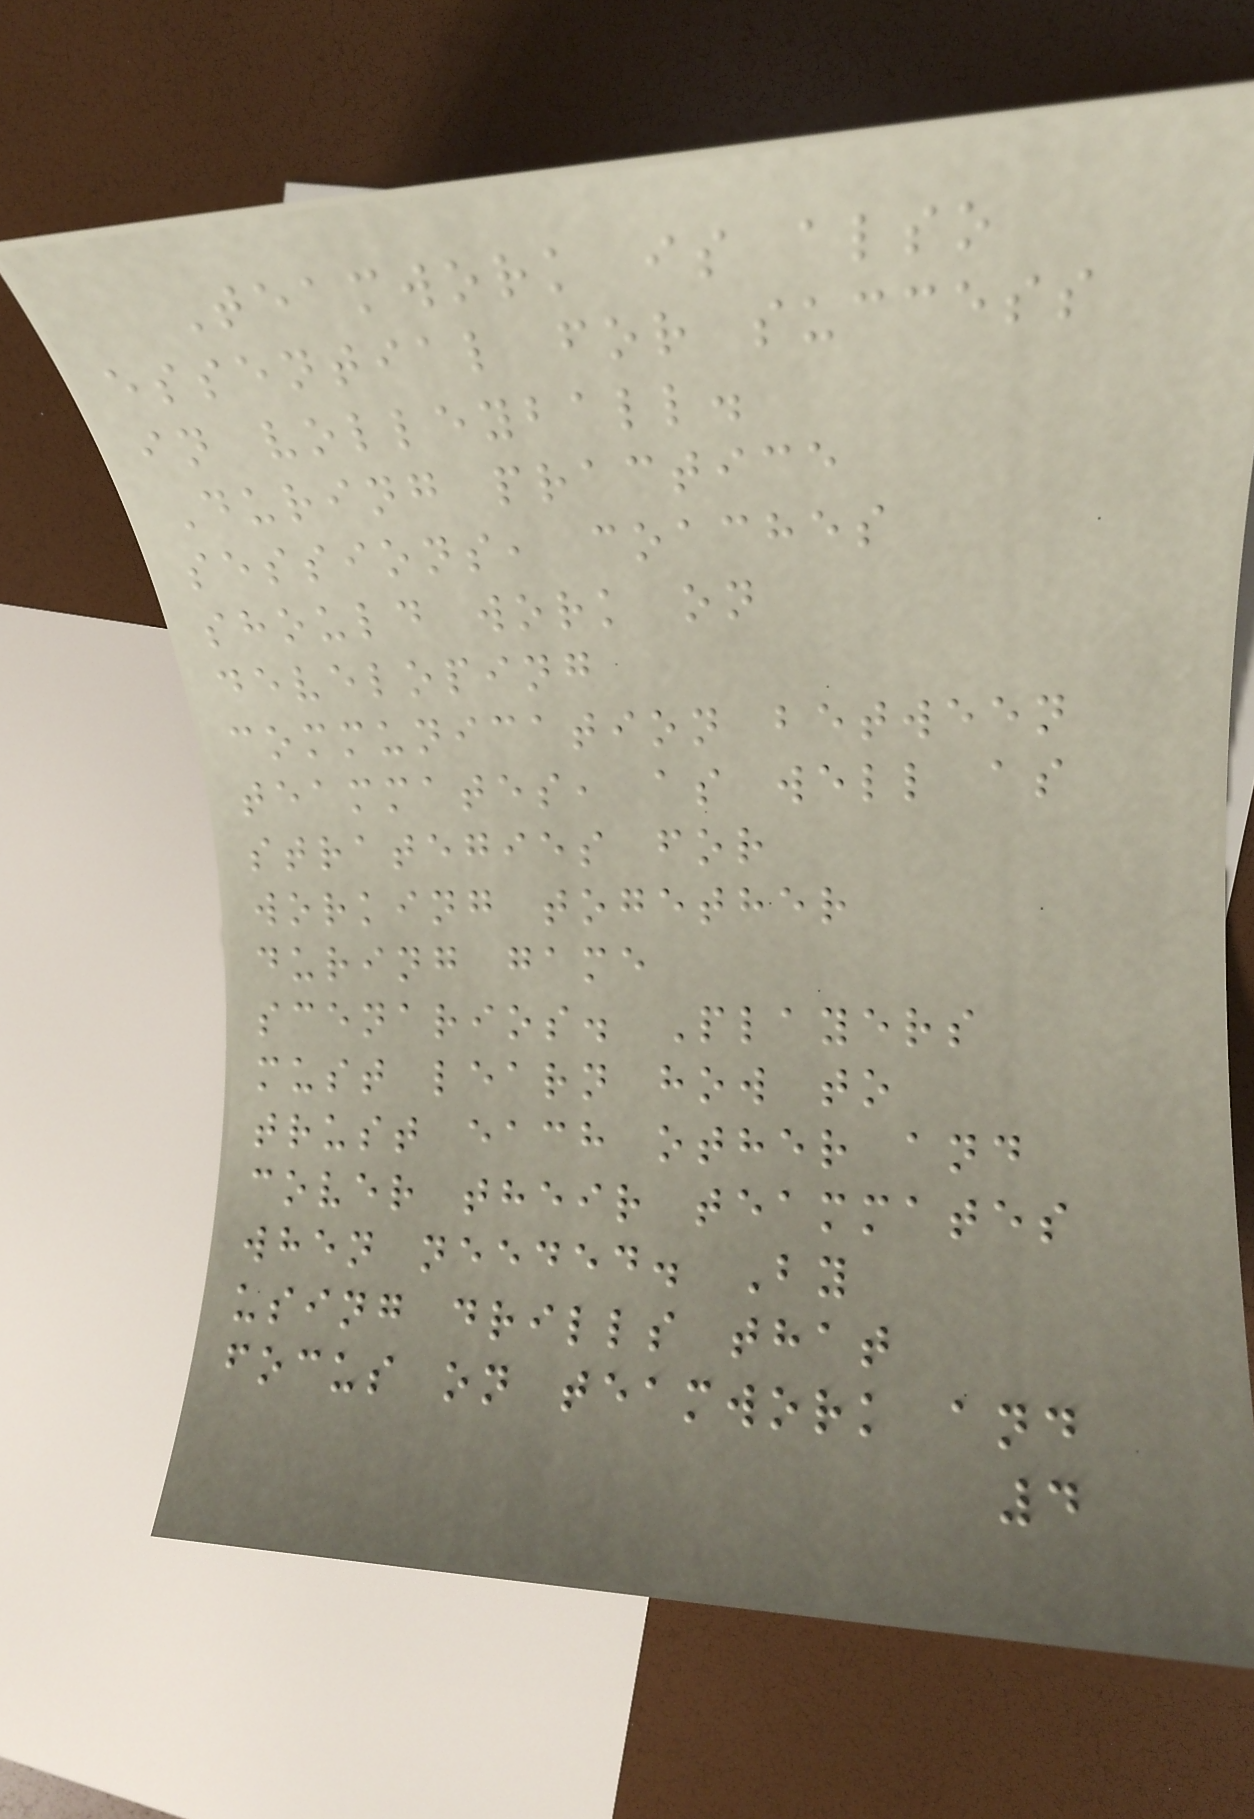Teamwork is also
essential for success
in volleyball.
During practice
sessions, coaches
should work on
developing
communication between
teammates, as well as
strategies for
working together
during game
scenarios. Players
must learn how to
trust each other and
cover their teammates
when needed. By
using drills that
focus on teamwork and
4
